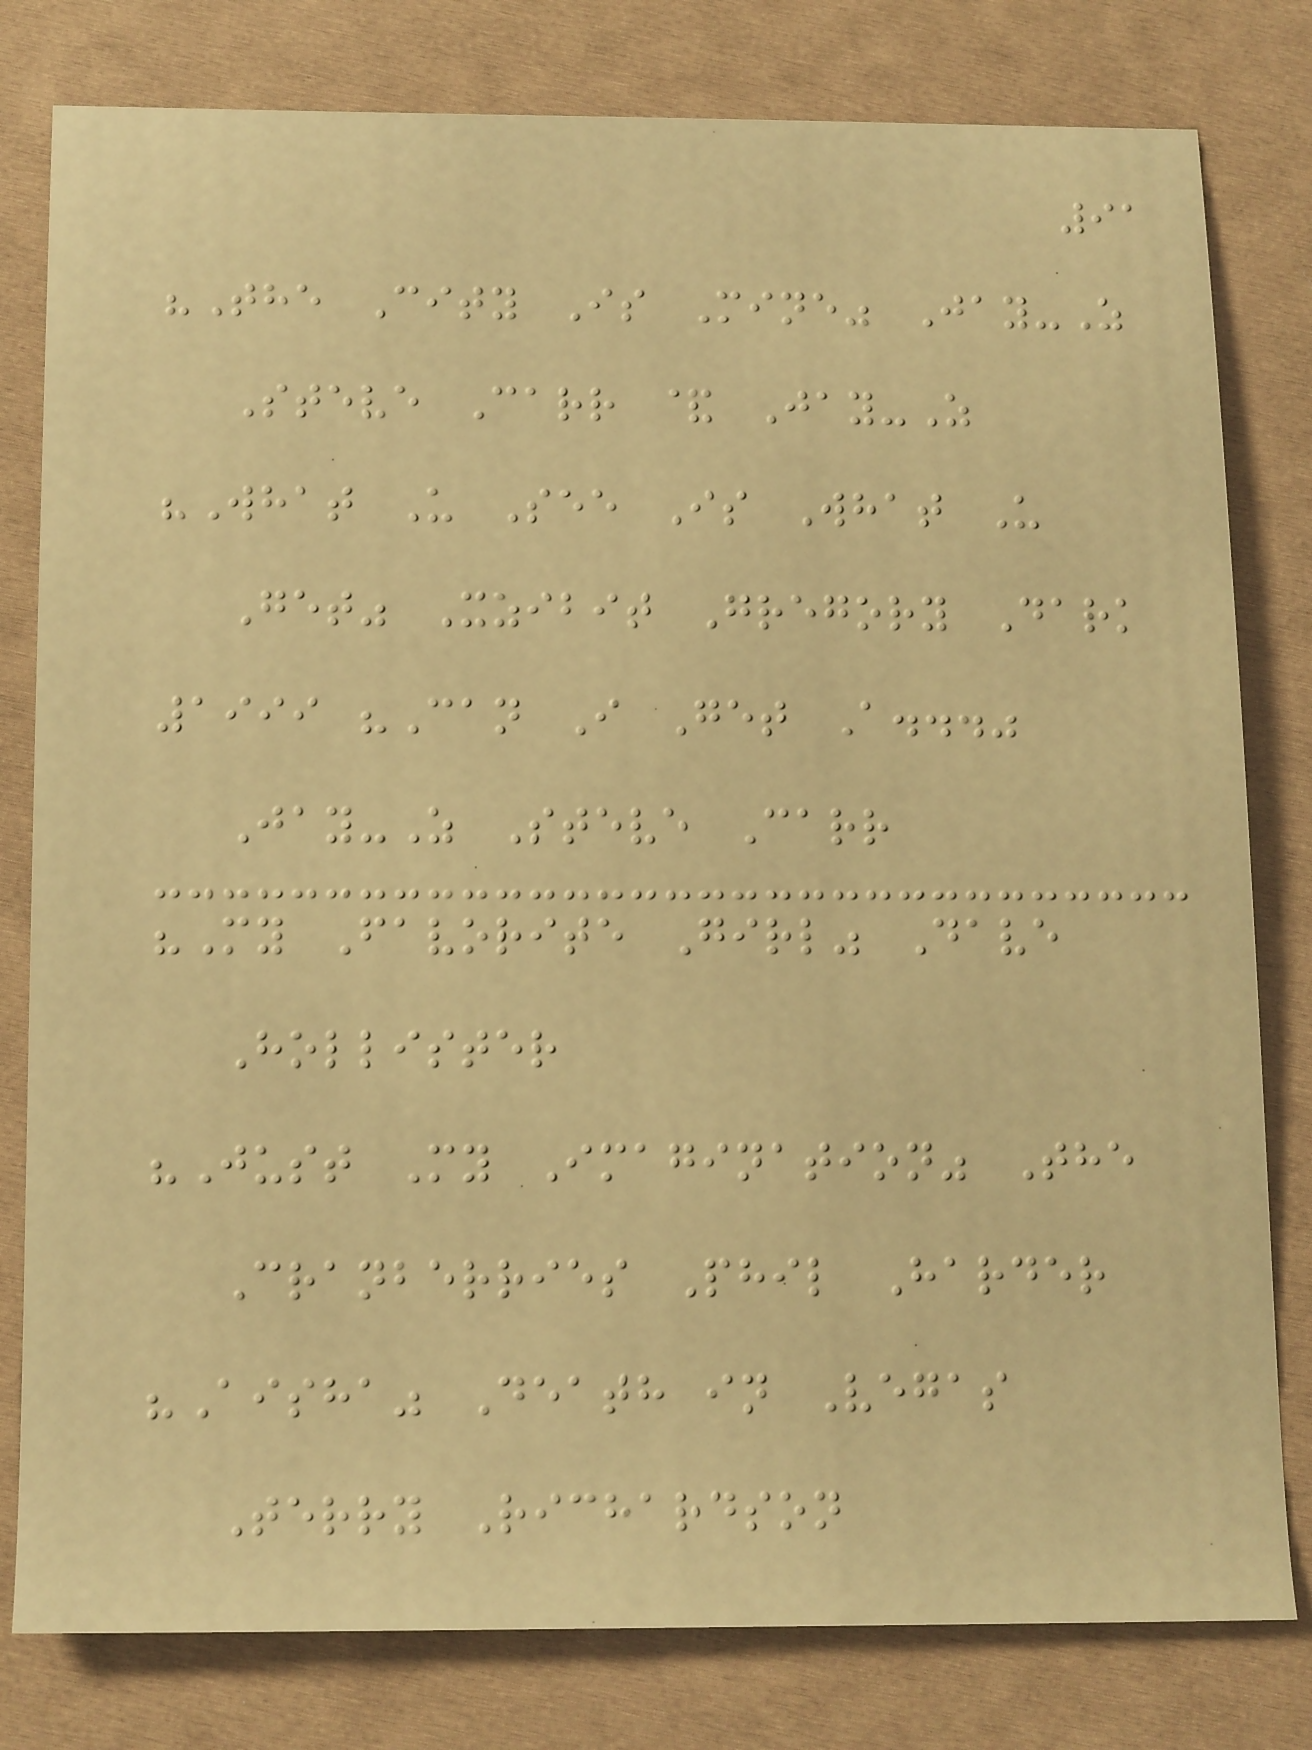91
"The City Is Mine" Jay-Z
Steve Carr & Jay-Z
"What U See Is What U
Get" Xzibit Gregory Dark
1999 "Can I Get A..."
Jay-Z Steve Carr
"My Favorite Girl" Dave
Hollister
"Just My Imagination" The
Cranberries Phil Harder
"Aisha" Death in Vegas
Terry Richardson
